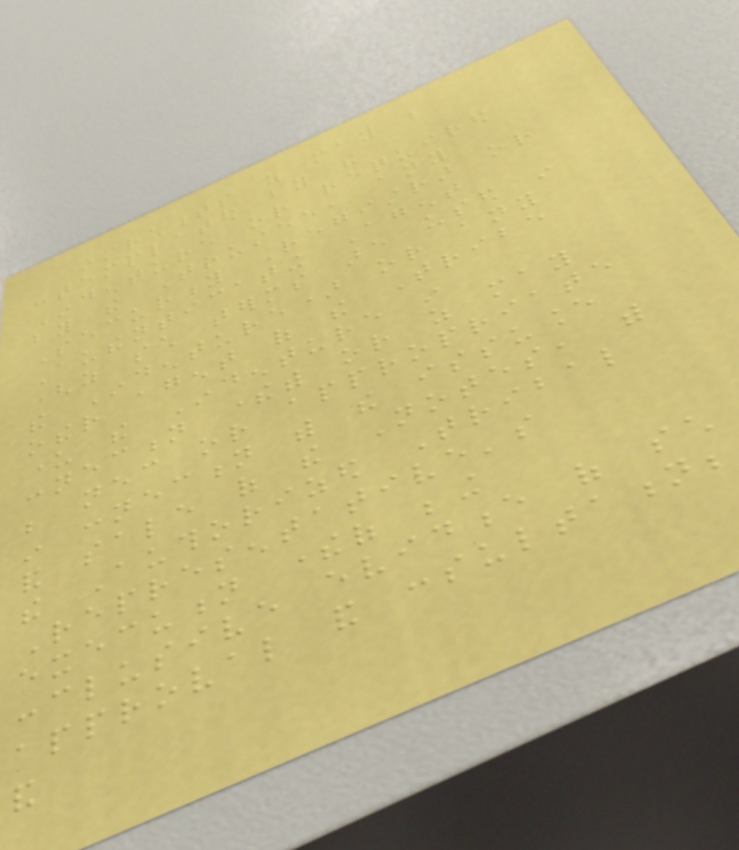instruments as may be
contemplated by the
Indenture or required
by the Trustee, any
Security Registrar or
Authenticating Agent
(as such terms are used in
the Indenture) or any
other agent of the Tribe
under the Indenture in
connection therewith or as may
be necessary or appropriate
in connection with the issuance
and sale of the Notes, with
the Authorized Tribal
Representative's
execution thereof being
conclusive evidence of such
approval and consultation;
and
